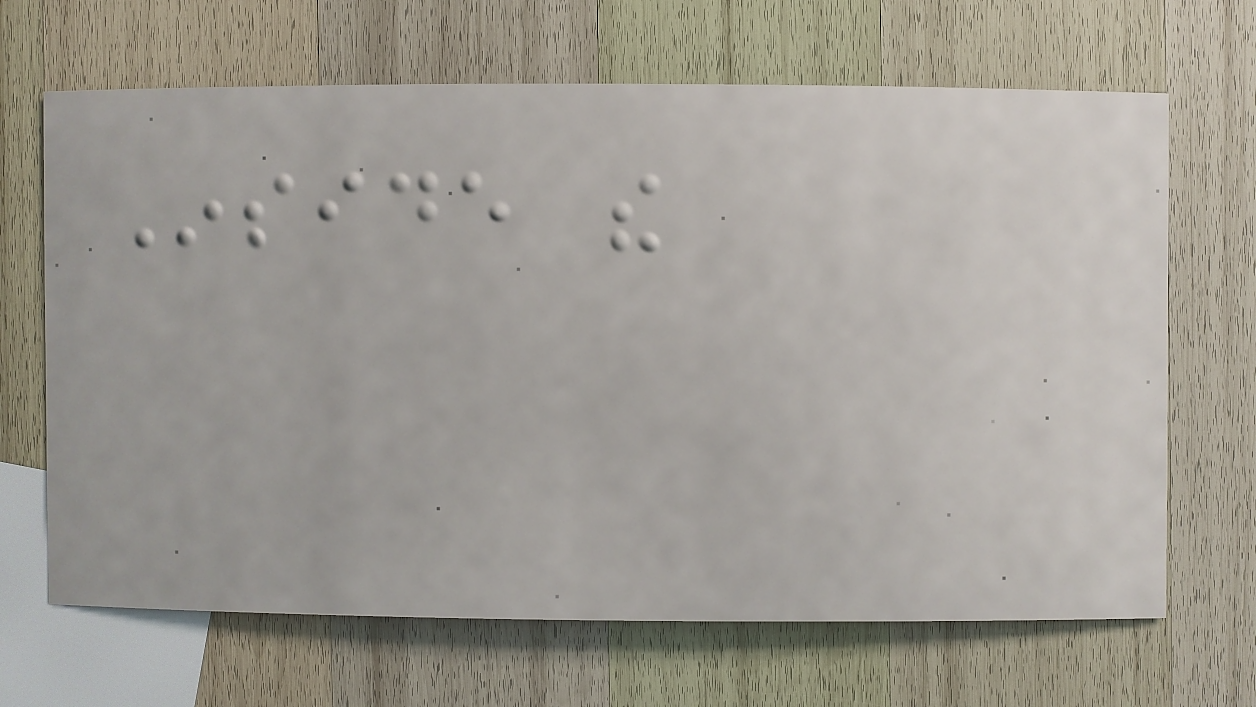Inside the
